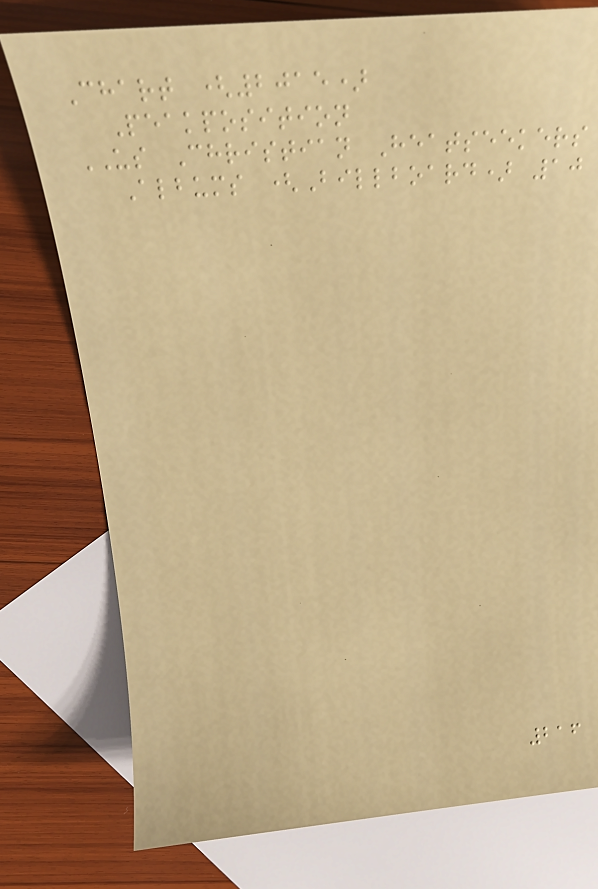Chart (2015)
Peakposition
US Christian Heatseekers
Albums (Billboard) 10
216
